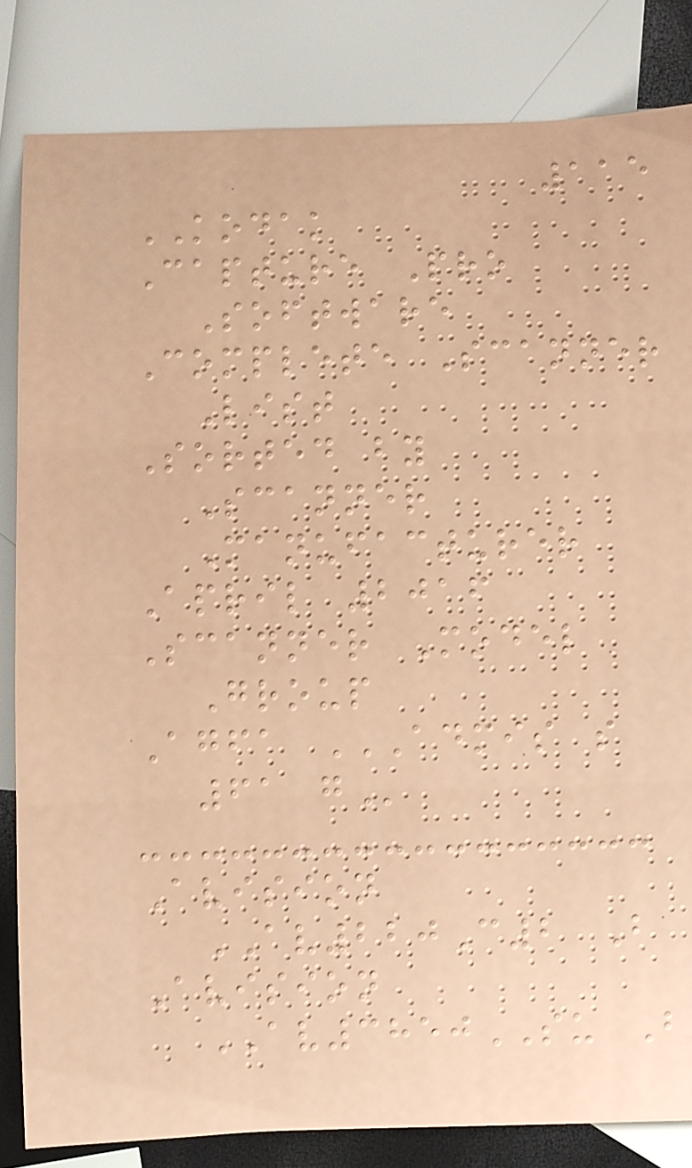115
KODAK
Capture Pro
Software
Complete Scanner
List
Sorted by
Scanner
Manufacturer
April 2016
Scanner Model
Group
Agfa ADMIS S
61 G
Avision
AV220C2 B
Avision
AV3850SU B
